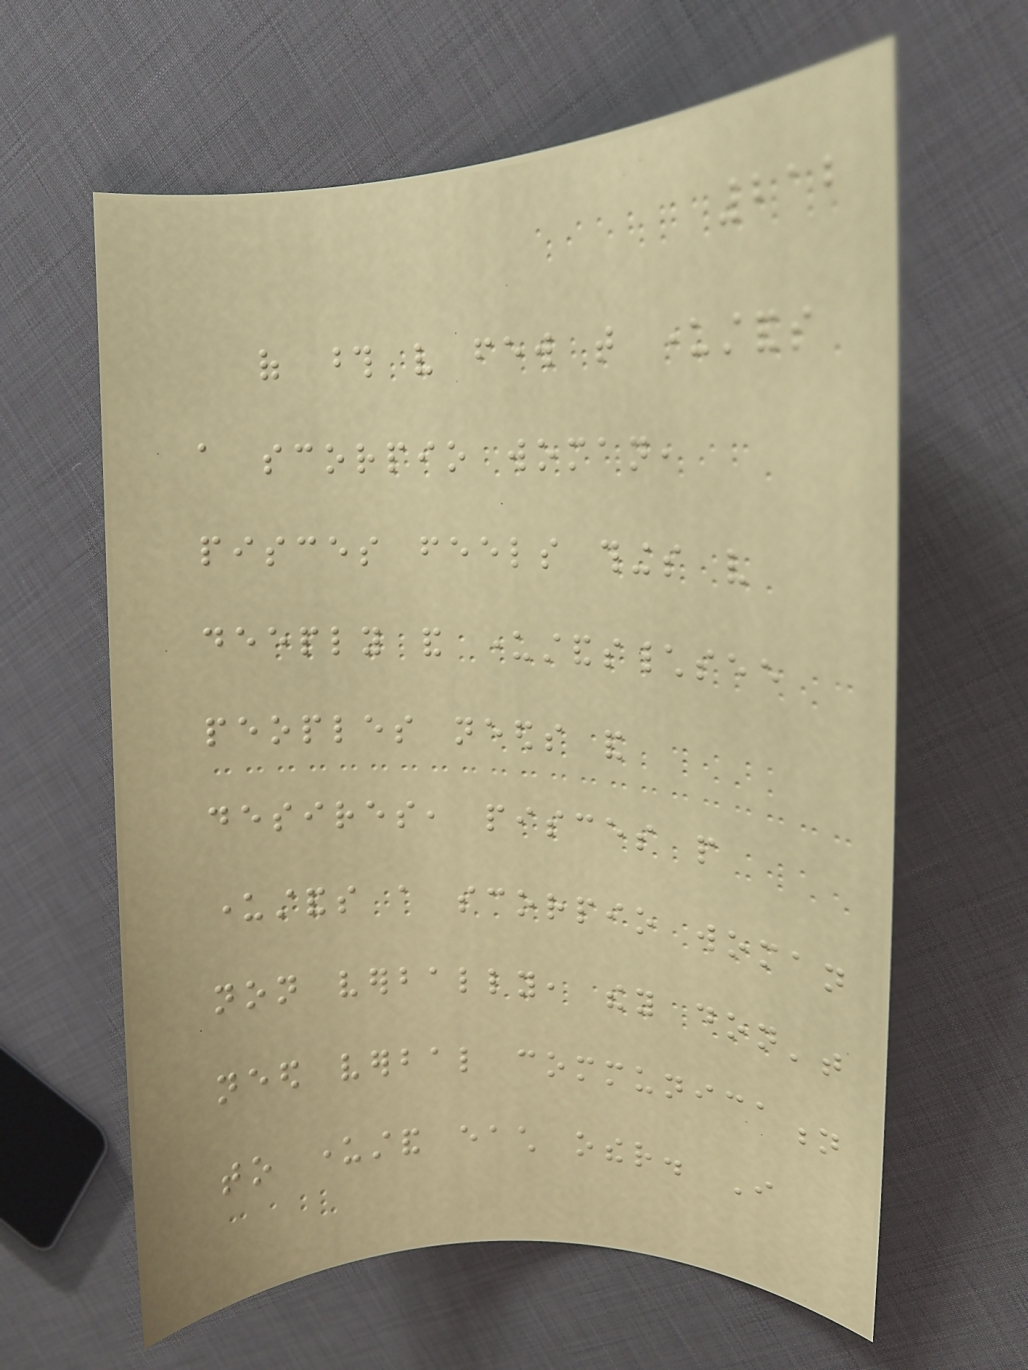212
of those very few that understands
a scorpio woman,
pisces feels things very
deeply and understands\see
peoples needs and
desires, pisces people
understands a scorpio woman
non verbally, they don't
need verbal communication
to understand each other. I
